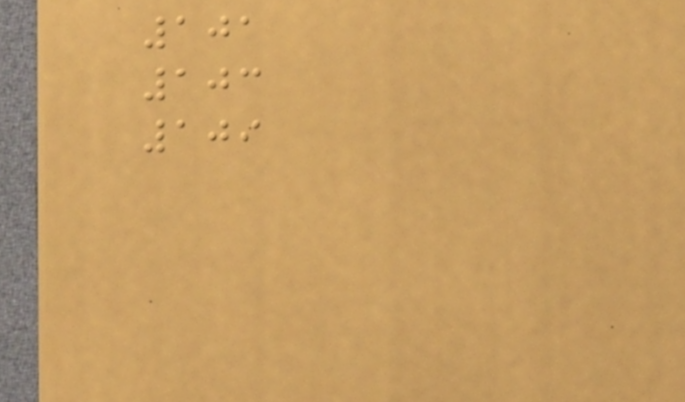101
103
109
